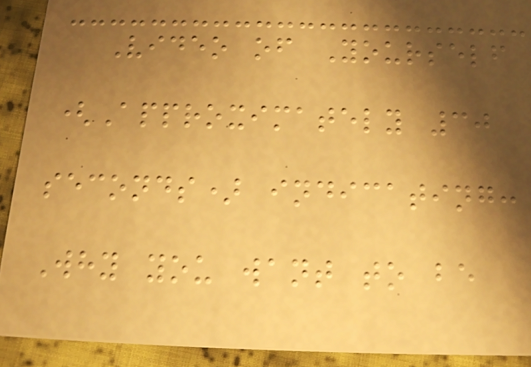Video of Yourself
(Approximately 30
seconds) indicating:
Why you want to be
